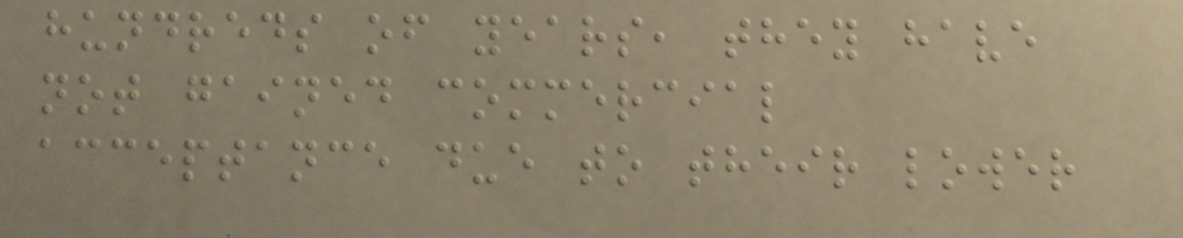hundreds of years, they have
not gained commercial
acceptance due to their lower
